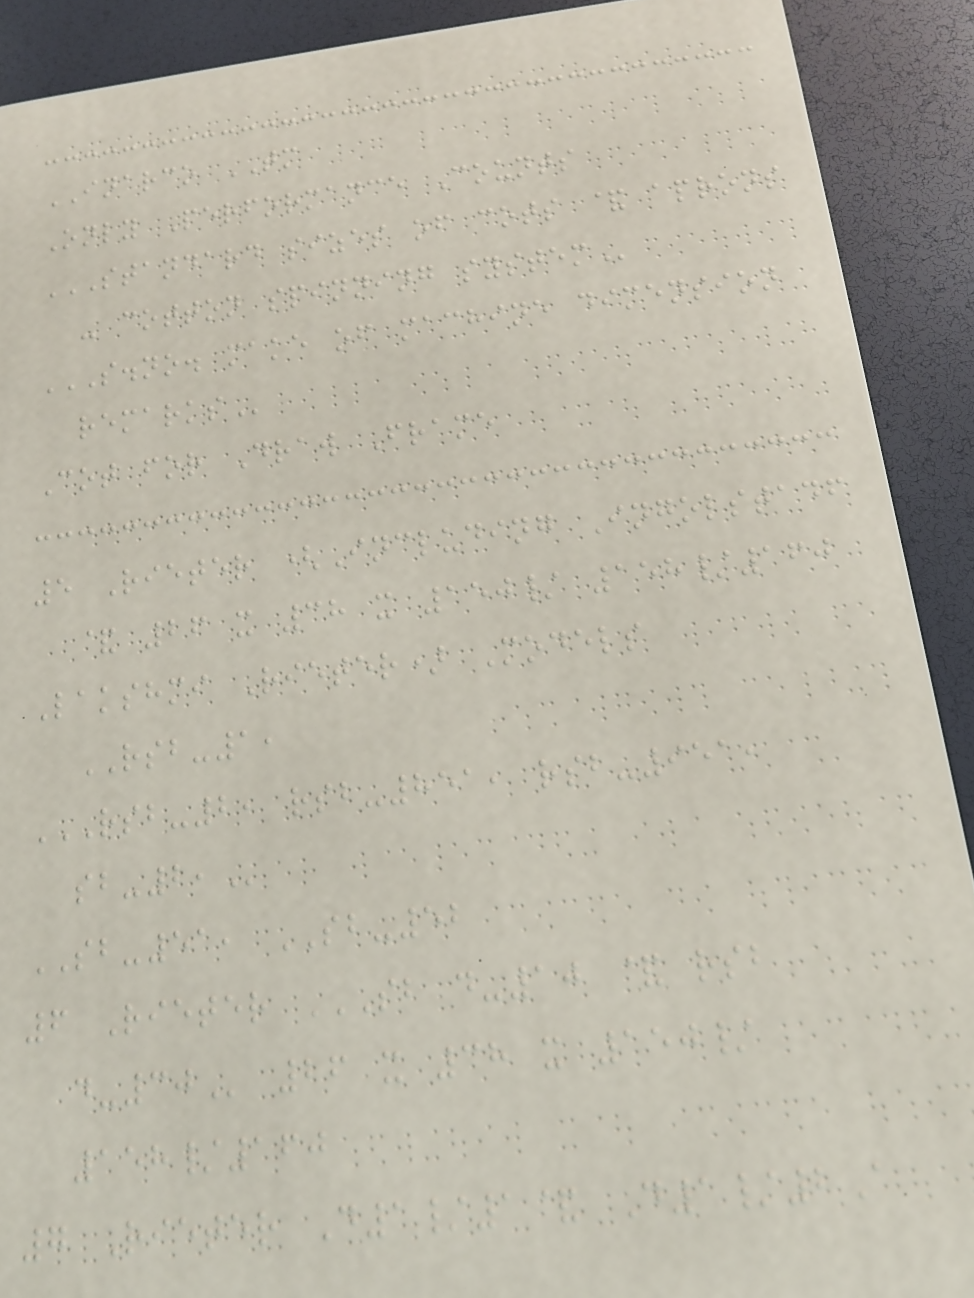INARCO TM
Only Performance Counts
STANDARD SIZES OF COTS & APRONS
- COTTON SPINNING SYSTEM
S.NO. MAKE OF MACHINE DIMENSION
REMARKS
Cot for Draw Frame
5 Rieter (Including Ingolstadf
& 26 x 38 x 150/ 158/160
Lakshmi Rieter) Models
RSB-1,
RSB-2, RSB-851, RSB-951,
SB-2,
SB-51, SB-52
6 Rieter SB D-10 & RSB
D-30 26 x 38 x 150/
158/160
7 Rieter D1/1& D1/2A
